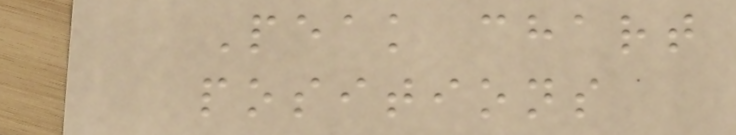Peak chart
positions
